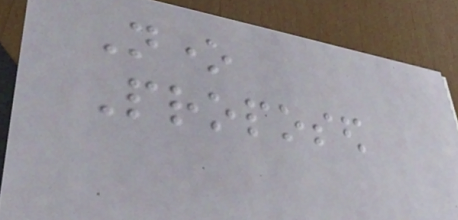None
Proposed
